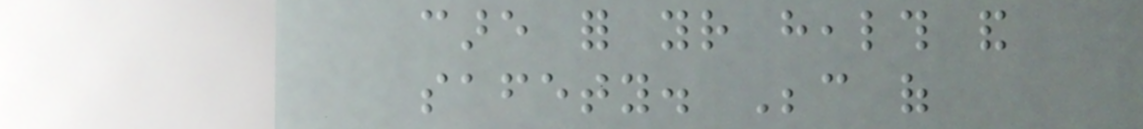care for your health and
safety. Because of
